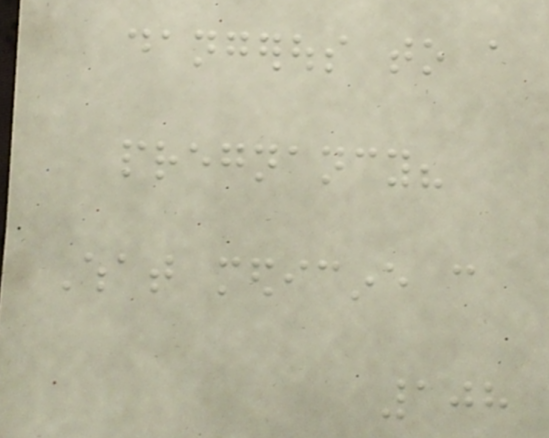dangerous to a
pregnancy?
What medicine can
108
